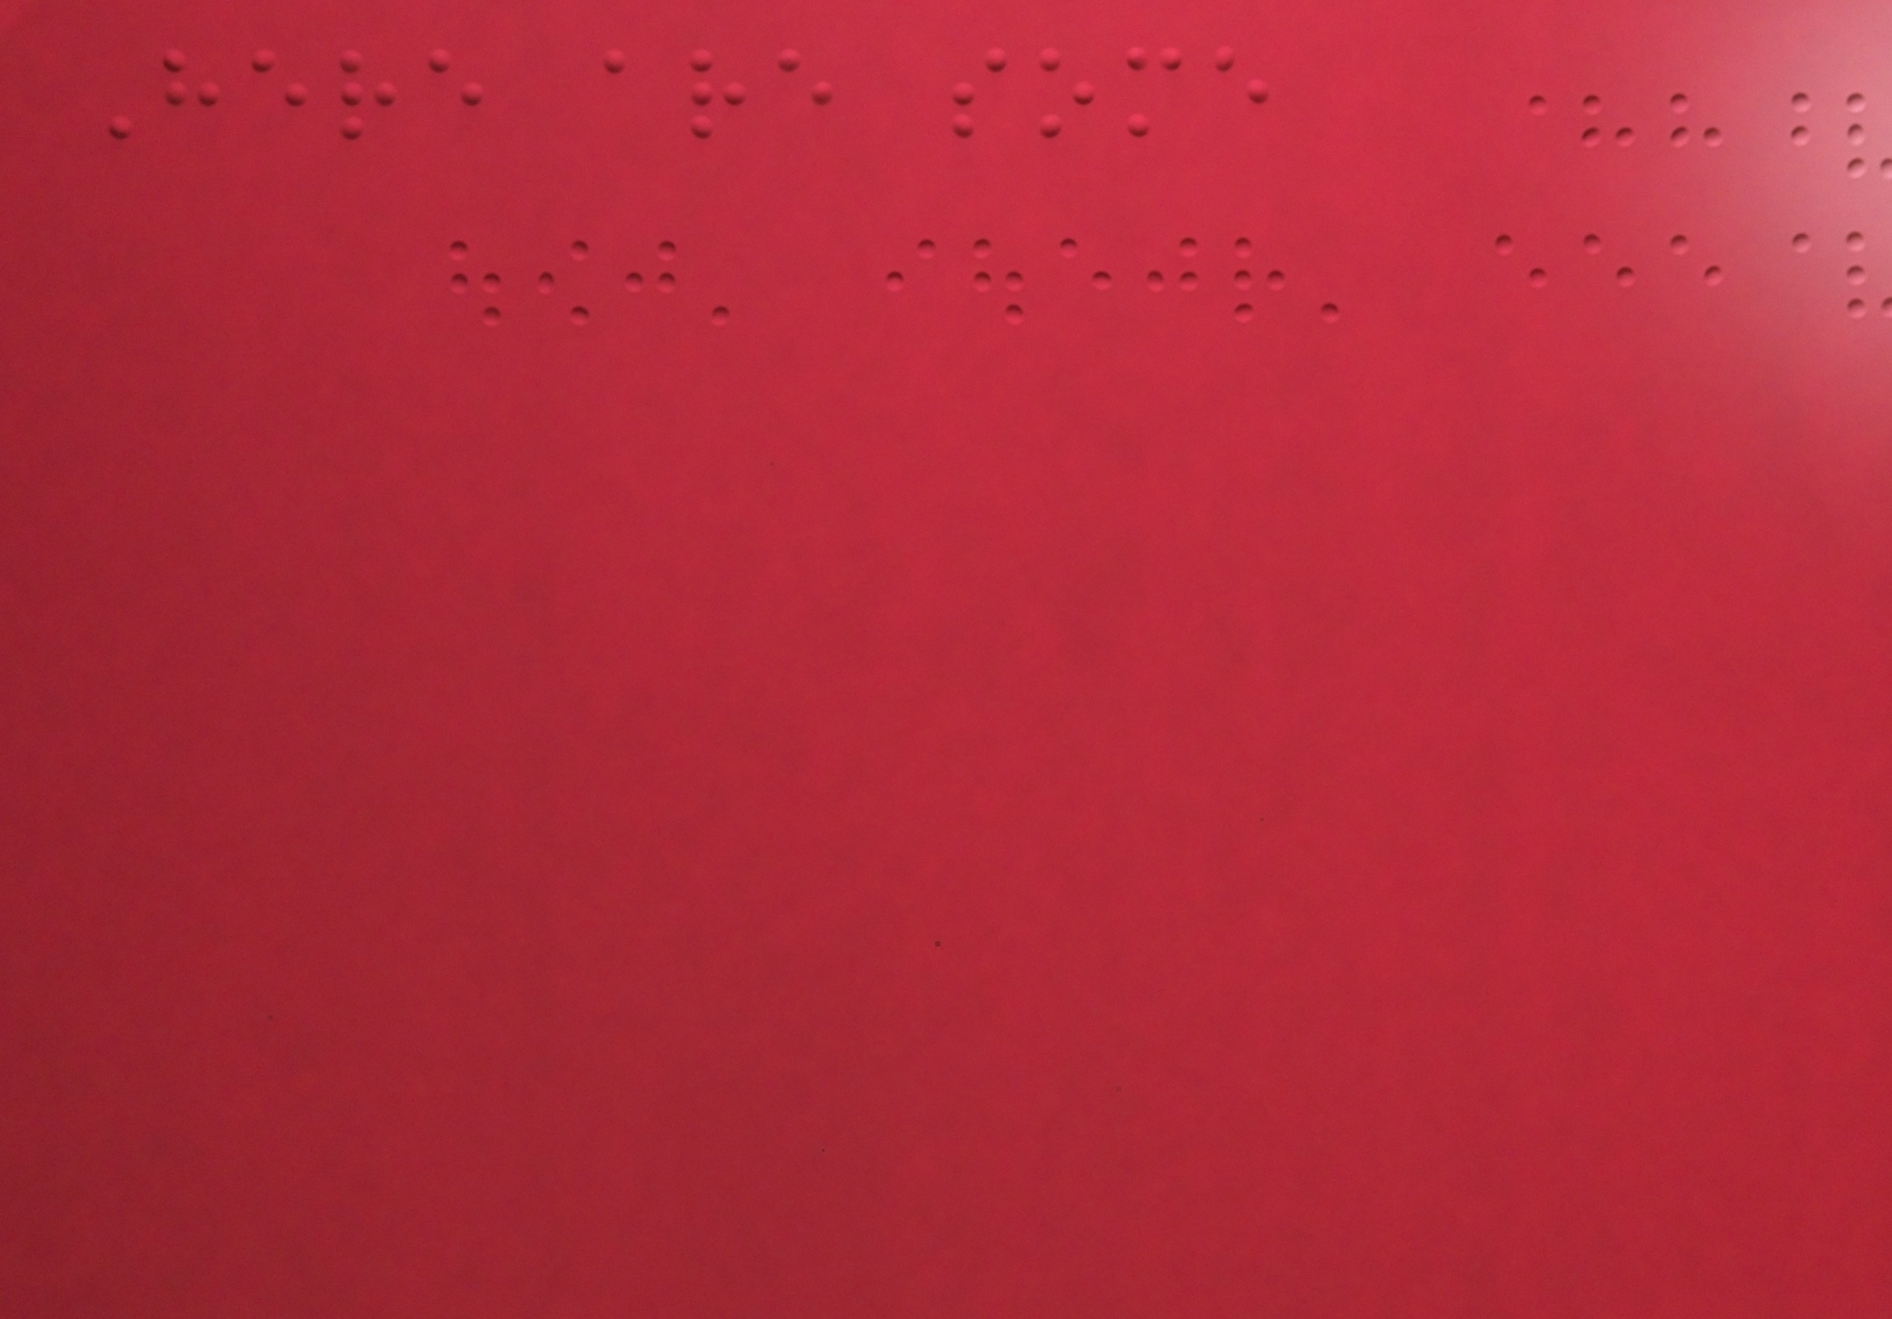Here are some
